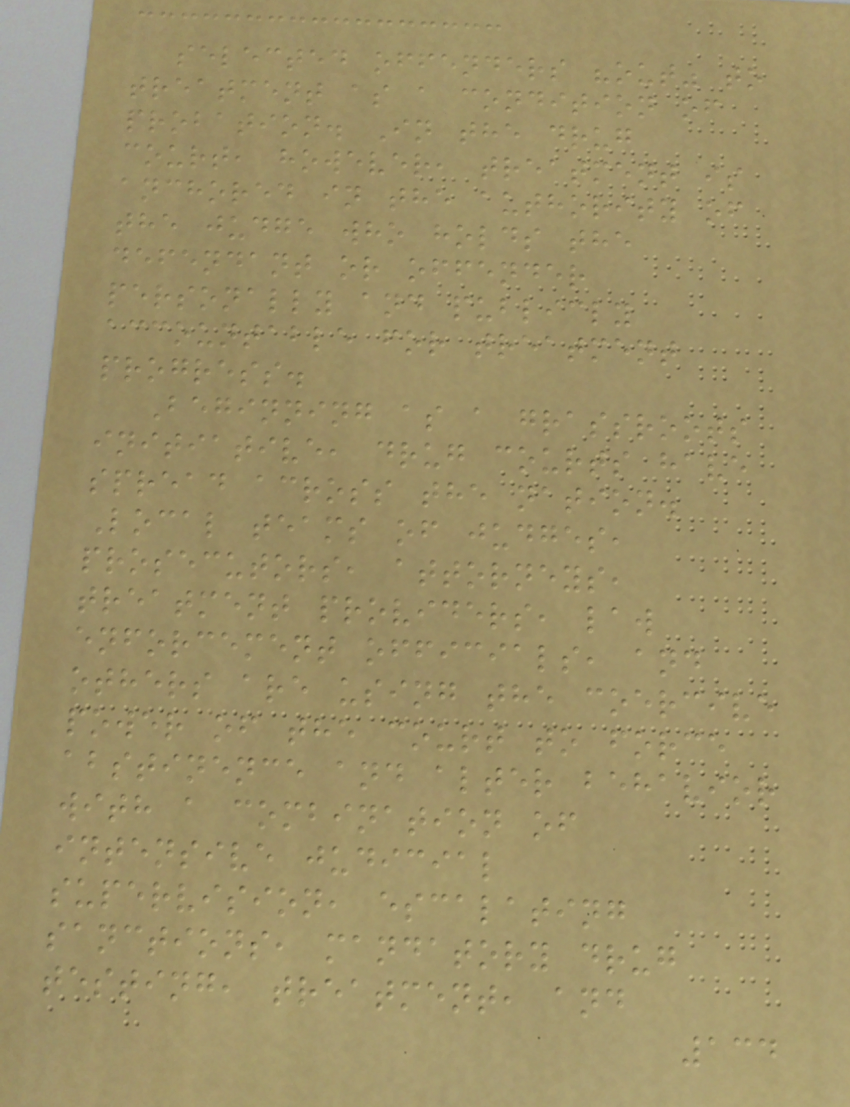selected offenders "out" to
treatment as a condition of
probation. In the drug
court, however, treatment is
anchored in the authority of
the judge who holds the
defendant or offender
personally and publicly
accountable for treatment
progress.
Beginning as a grassroots
initiative, drug courts have
spread across the nation.
Local teams of judges,
prosecutors, attorneys,
treatment providers, law
enforcement officials, and
others are using the coercive
power of the court to force
abstinence and alter behavior
with a combination of
intensive judicial
supervision, escalating
sanctions, mandatory drug
testing, treatment, and
134
